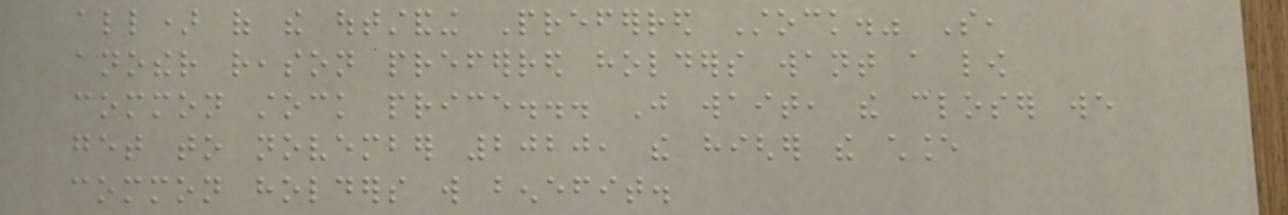all) of the outstanding Preferred Stock." So,
another reason preferred holders want a low
common stock price... Just wait, the closer we
get to november 2020, the higher the chance
common holders will benefit.
